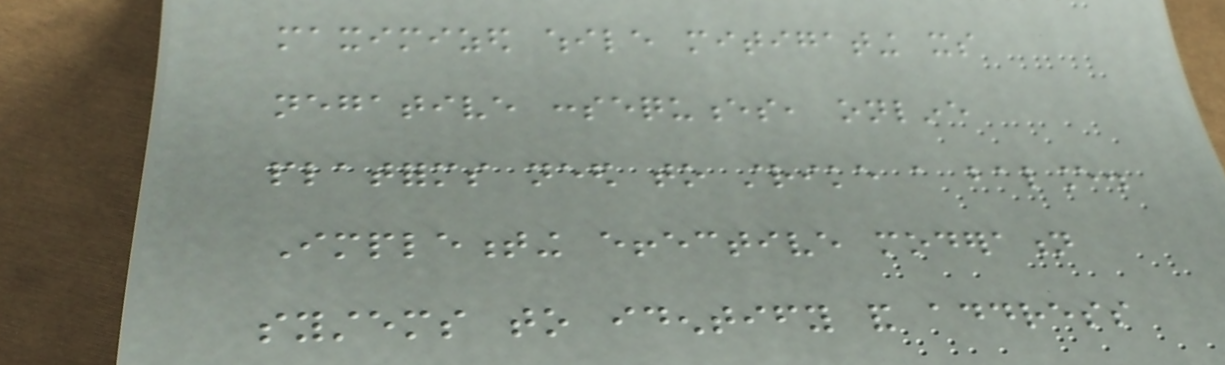maximized while mitigating its
negative consequences, online
platforms need to strike a balance.
Implementing effective moderation
systems to identify and address
